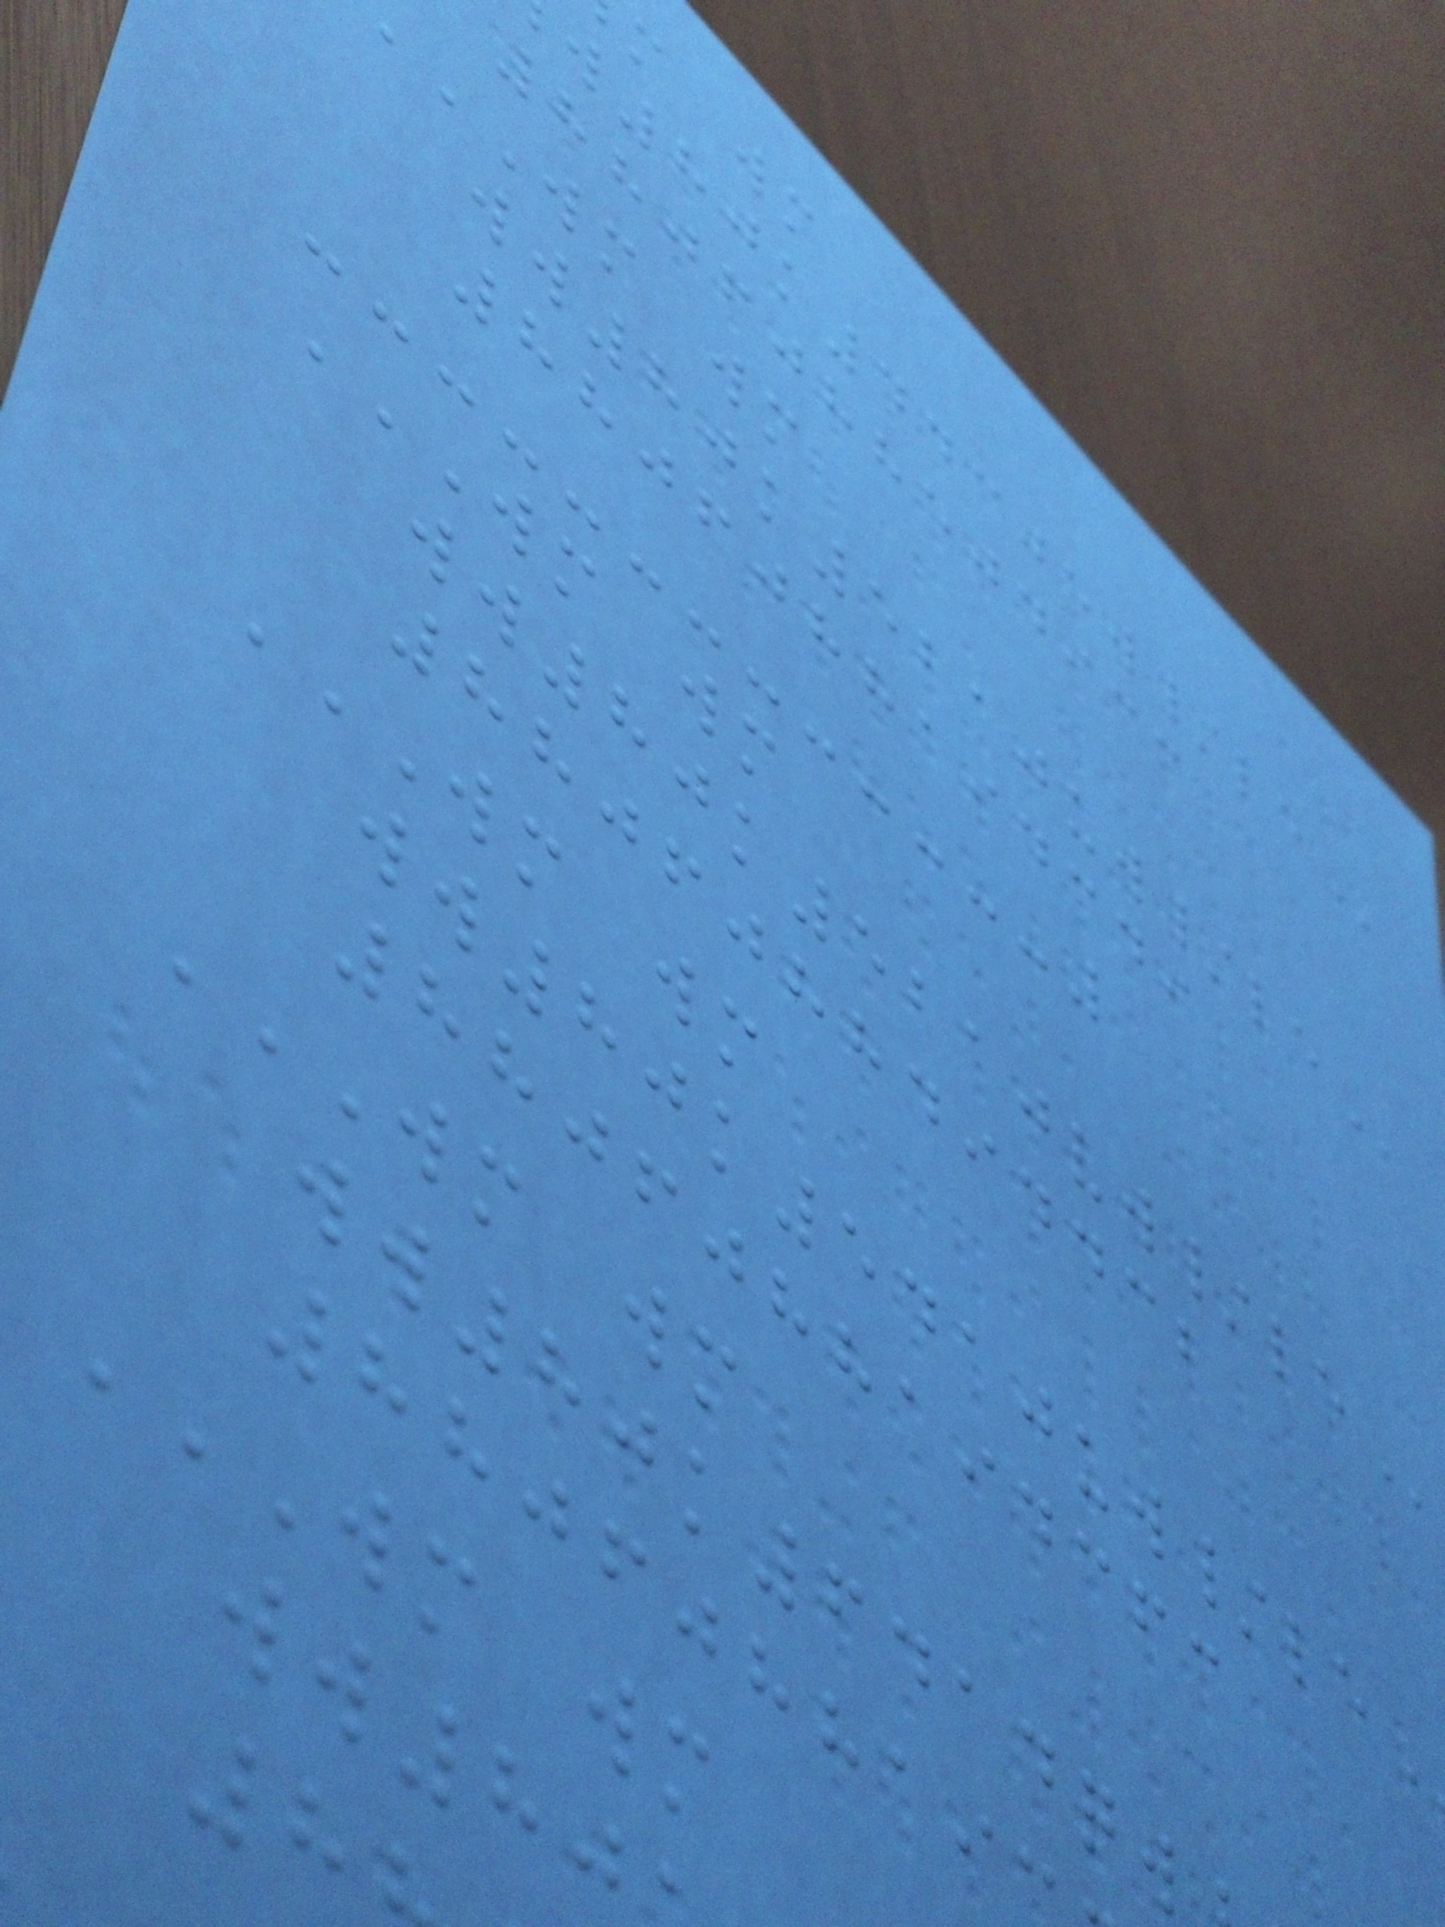m wm
8806088504933
WM wm
8806088194349
WM WM
8806088494432
WM WM
8806088194363
WM WM
880608819
WM WM
